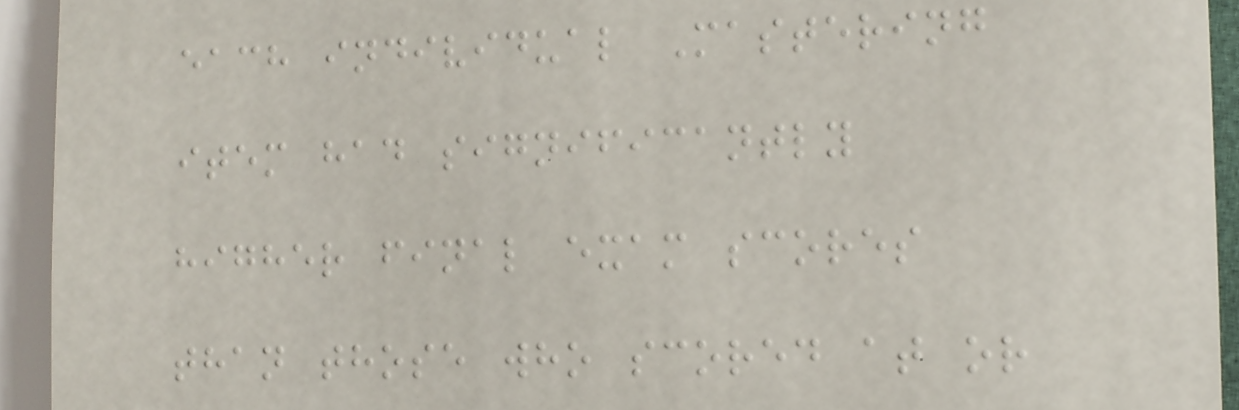each individual Mastering
item had significantly
higher final exam scores
than those who scored at or
